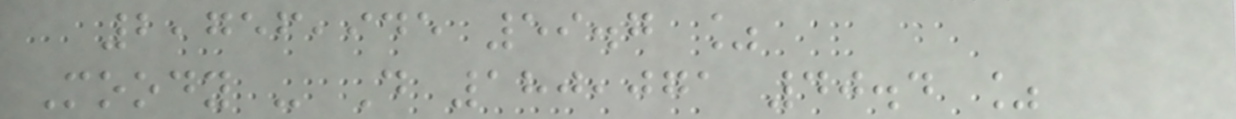2,756,945 59.7 %
Moody - D 180,071 40.4 %
